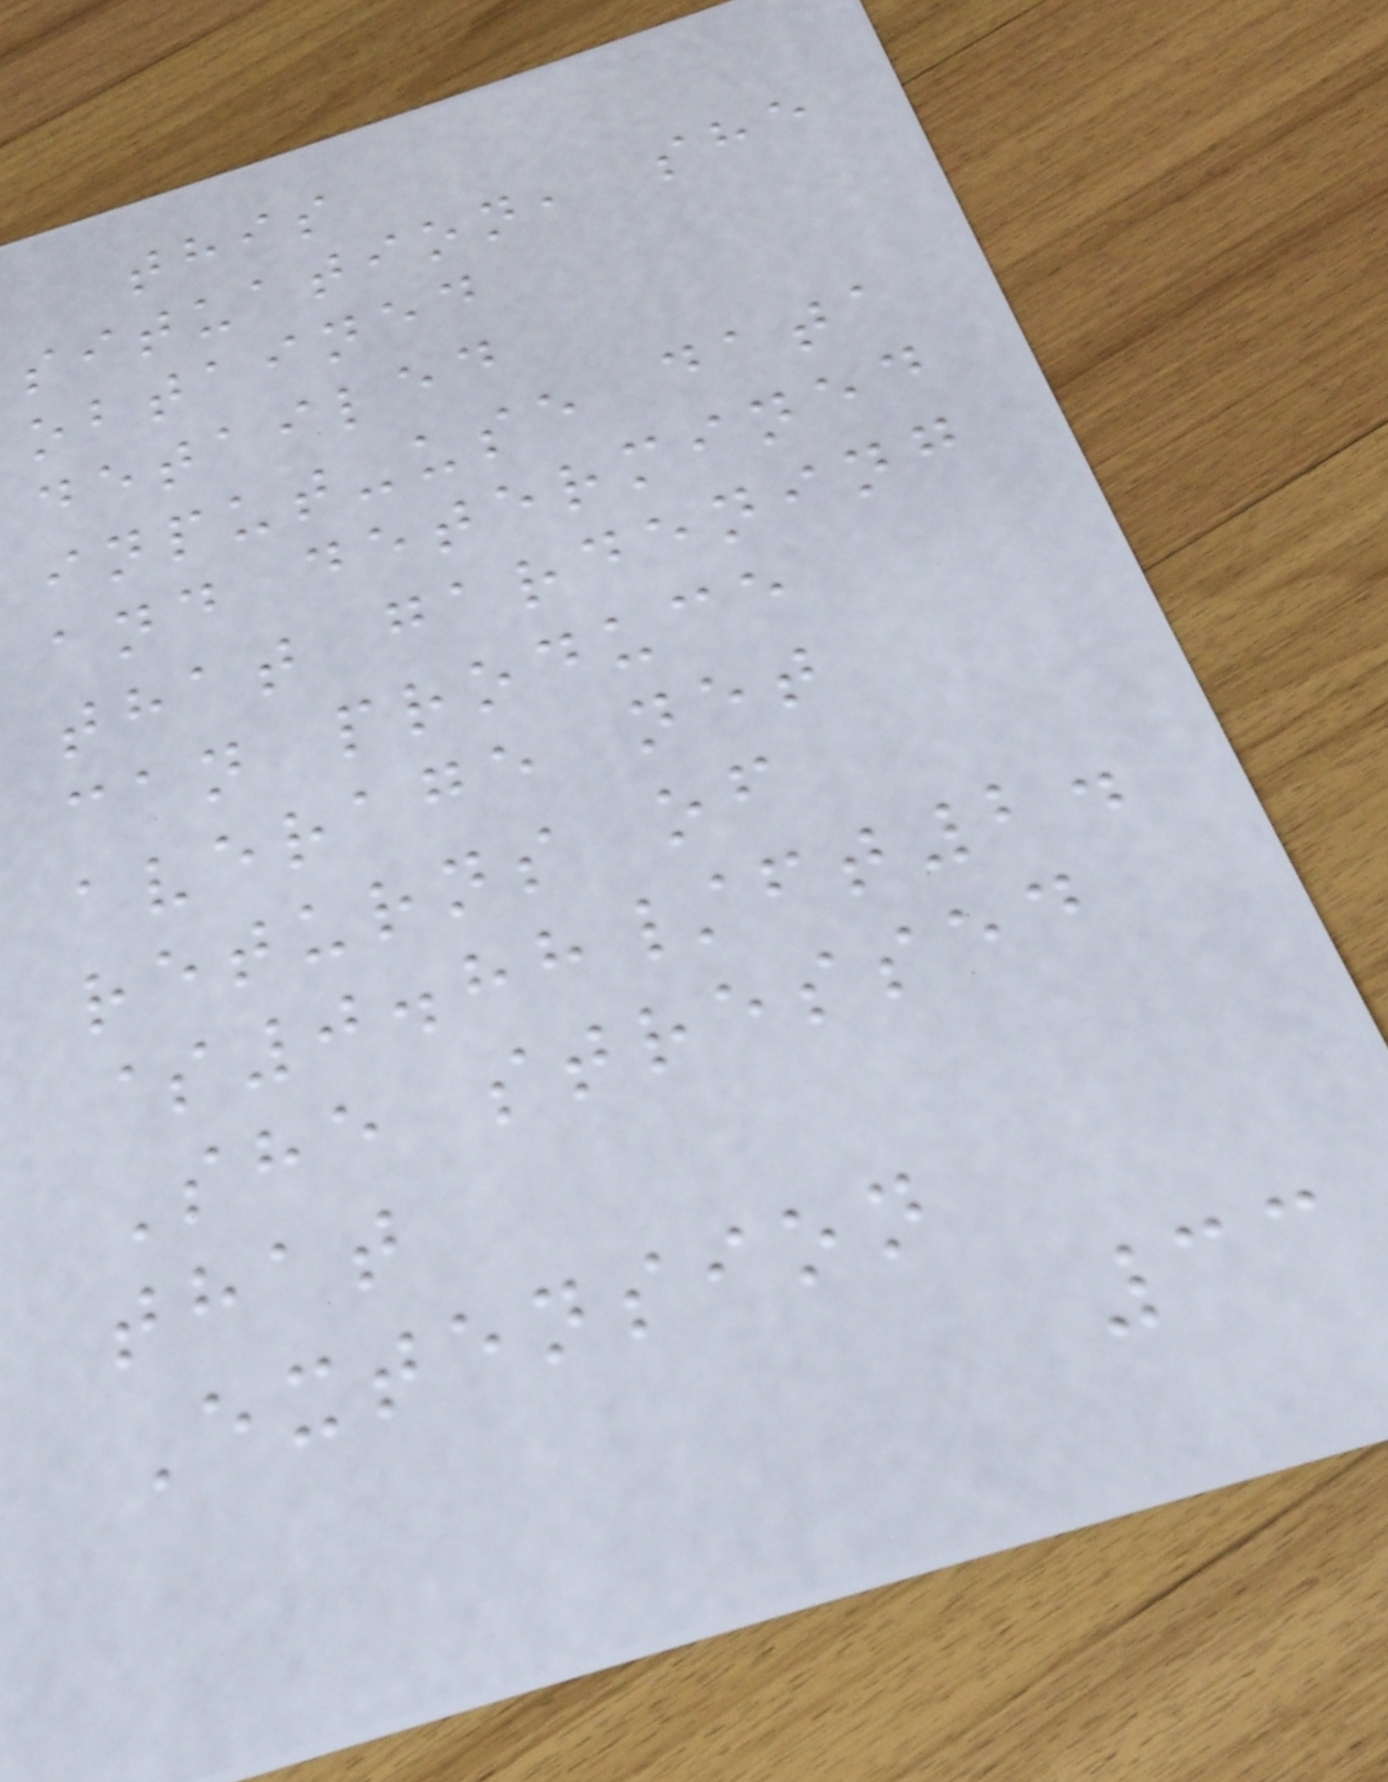this
situation, she
obtained
detailed
input-use data
and determined
that gardening
can produce
average net
returns of
$0.88/ft2.
She stressed
that
Extension
33
